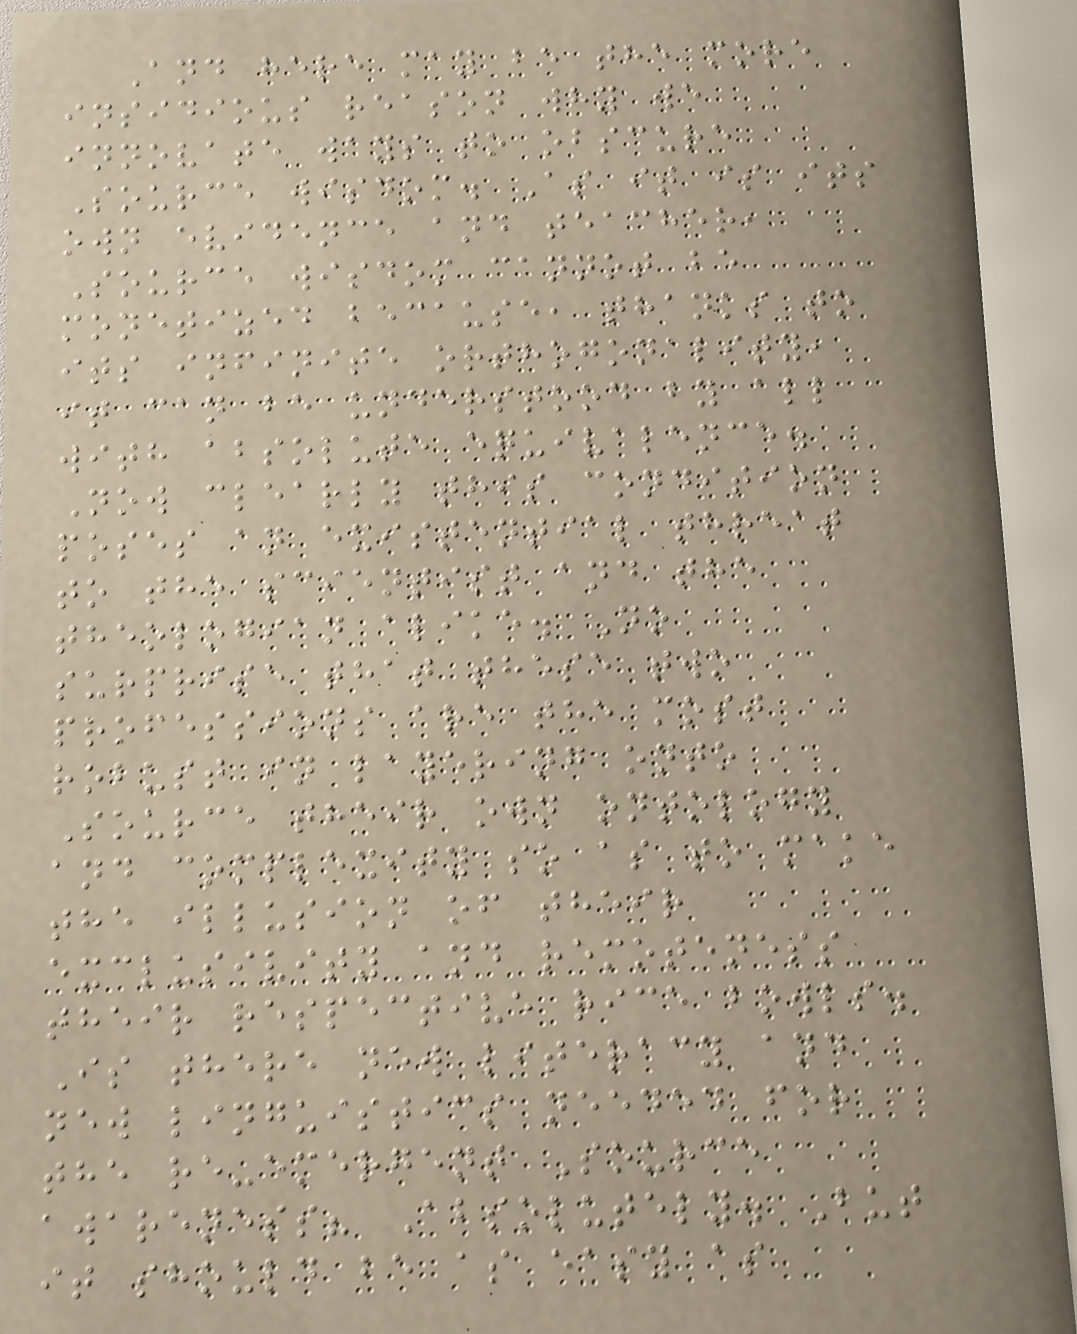And here may be the more
insidious reason why we
innovate ways to obscure
Source wisdom. As it is its
own evidence and teacher,
Source wisdom cannot be
monetized because, thanks to
its infinite orthogonality,
it can be understood by all
with absolute equivalence.
Now clearly this condition
poses an existential threat
to the scientist and the
theologian alike. No
surprise that these two
professions are the most
robust in layering onto
Source their own ontology
and complexity so as to make
the illusion of their
exclusivity and remoteness
their respective rice bowls.
Is there new literacy and
new linguistics needed for
the re-emergent Source
awareness? Absolutely. But
it should be as easy as
